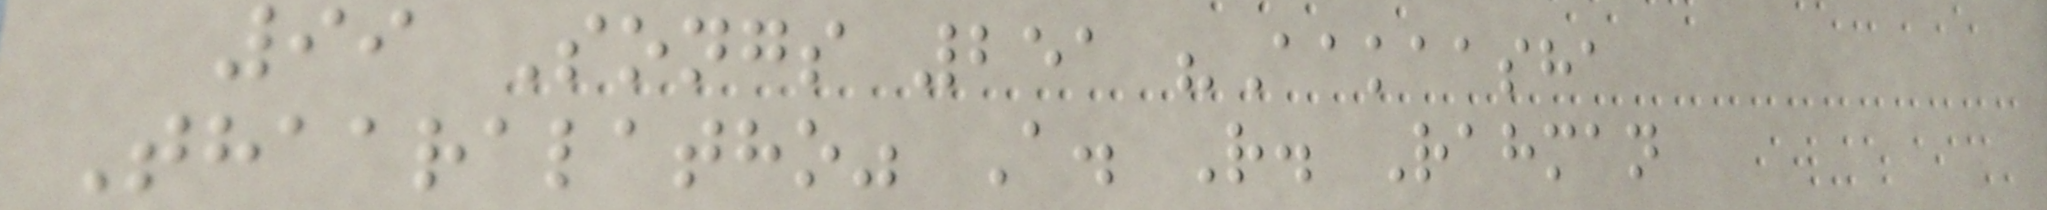99 Songs 251 "Aakaasha
Thaaralatho" A. R. Rahman
